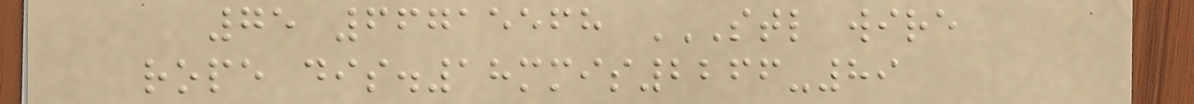75 66715568 STL WIRE
ROPE DIS.18MMIS2266-89
